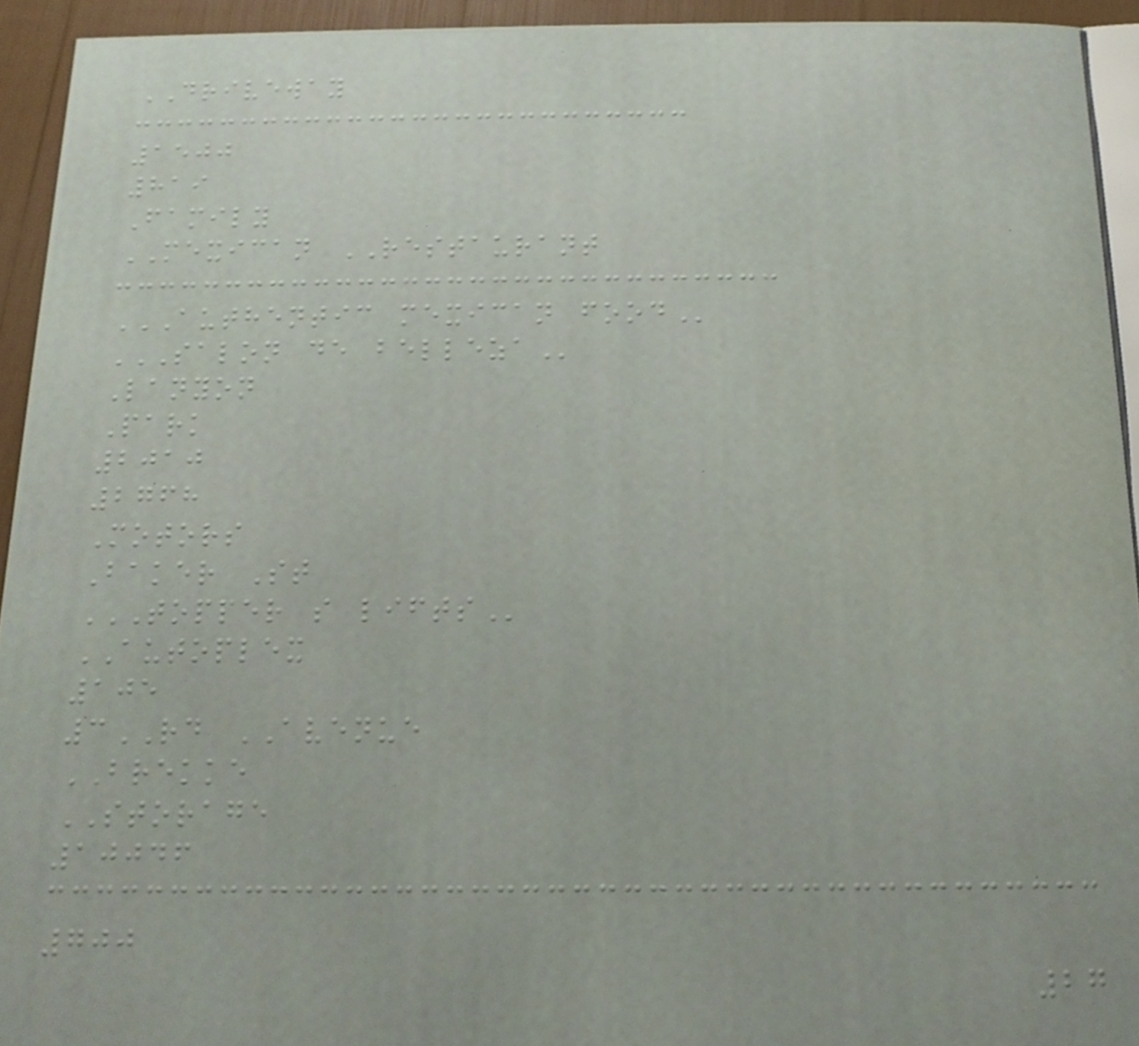DRIVEWAY
1500
819
Family
MEXICAN RESTAURANT
AUTHENTIC MEXICAN FOOD
SALON DE BELLEZA
Lanyon
Park
2010
2768
Motors
Baker St
TOPPER S LIFTS
AUTOPLEX
105
3RD AVENUE
BREKKE
STORAGE
10046
700
27
